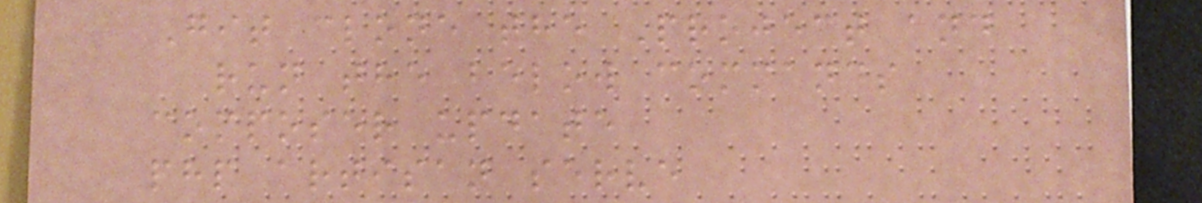Git clone the Project and
run the below commands
composer update
php artisan serve
